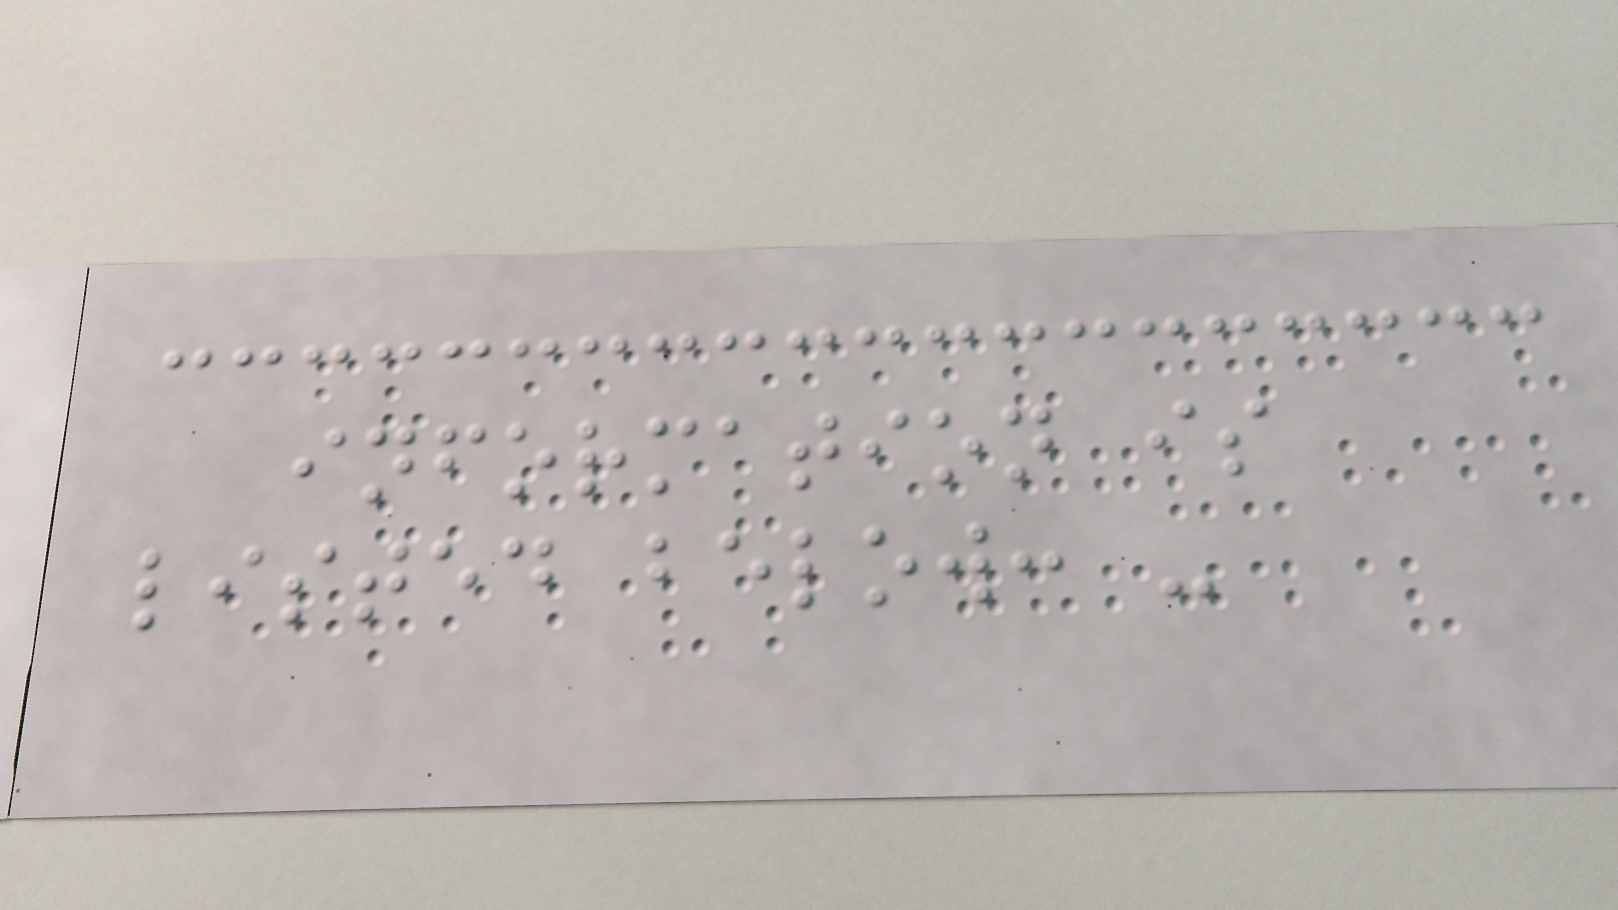information is
listed below: -
